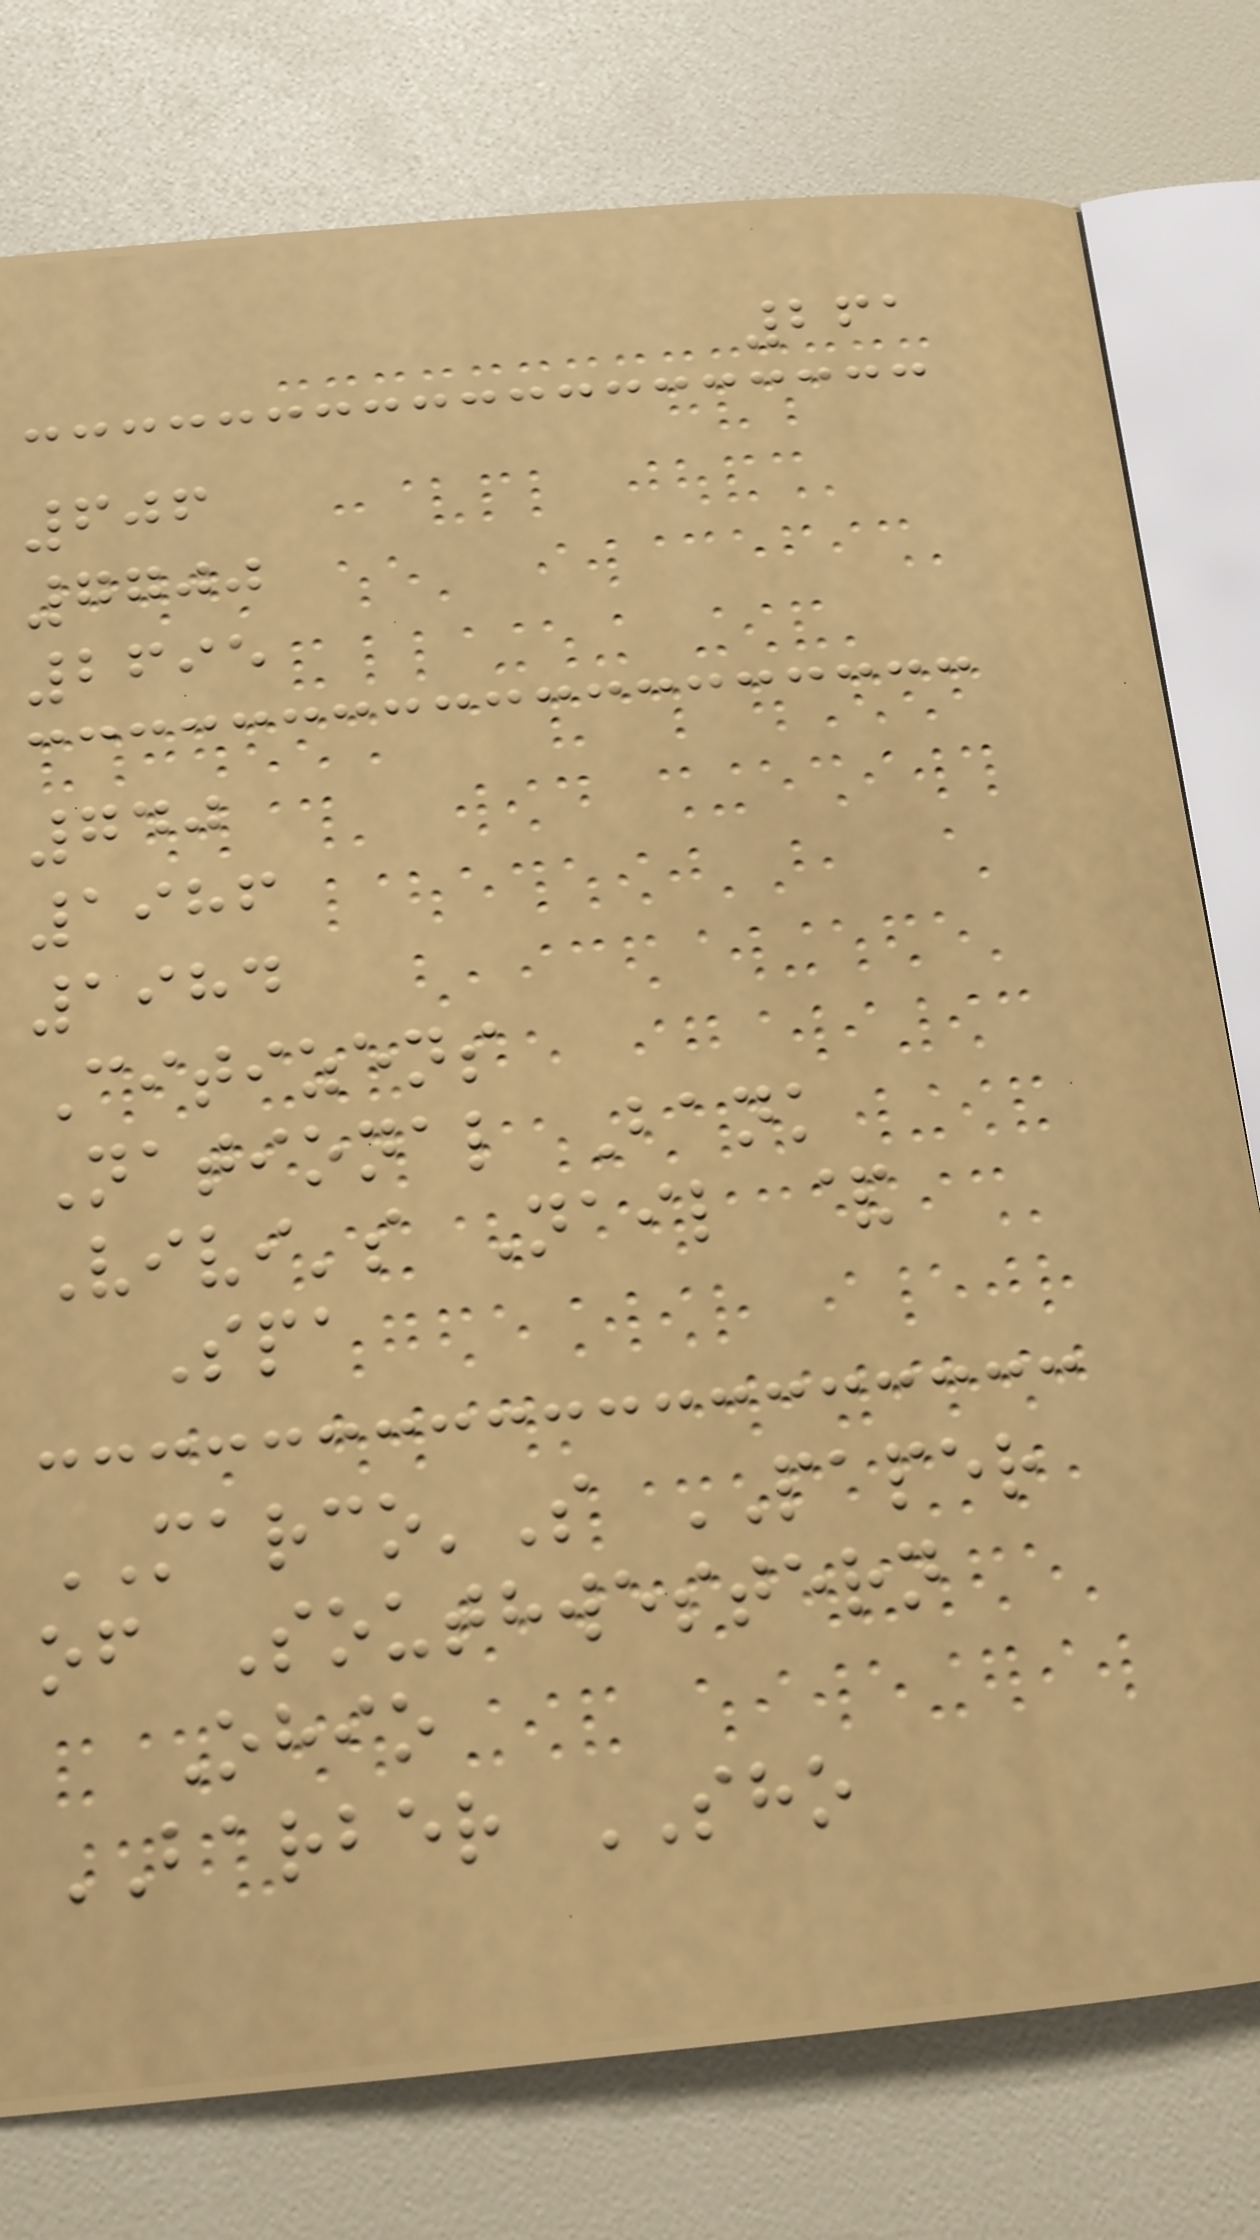261
606
7700
2695
740
1986
1984
Citizens
National Bank
Vivi's Nail &
Spa
MARCO'S PAPER
of Southwestern
Ohio
BARBER SHO
